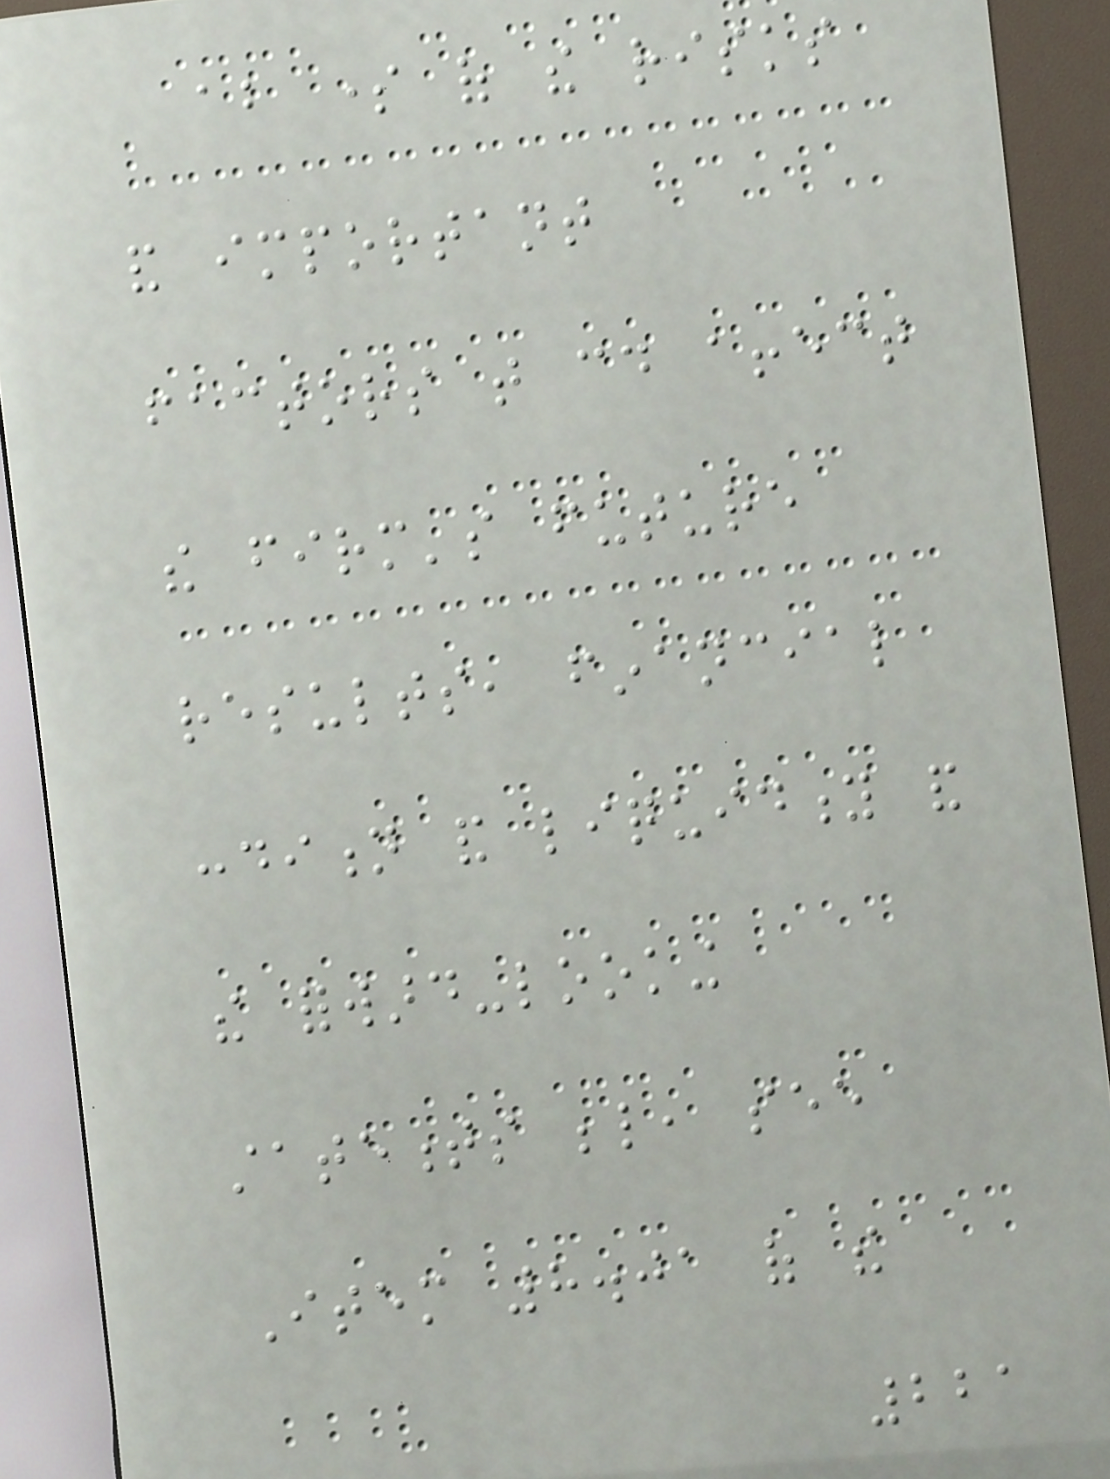about some of the risks
and important
factors that could affect
the firm's future
results, financial
condition and liquidity and
the forward-looking
statements below, see
Item 8.01 of the
221
